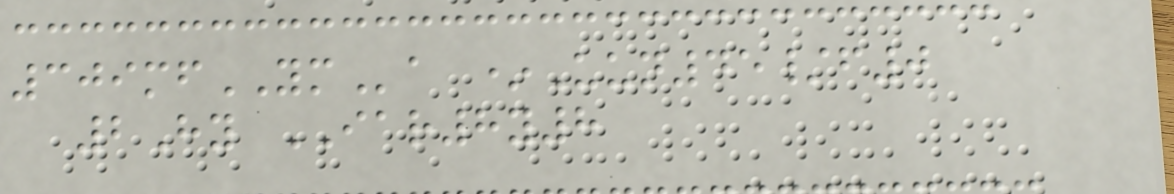309mfYMa *Uun45/f0
2Hy IAR8y8
